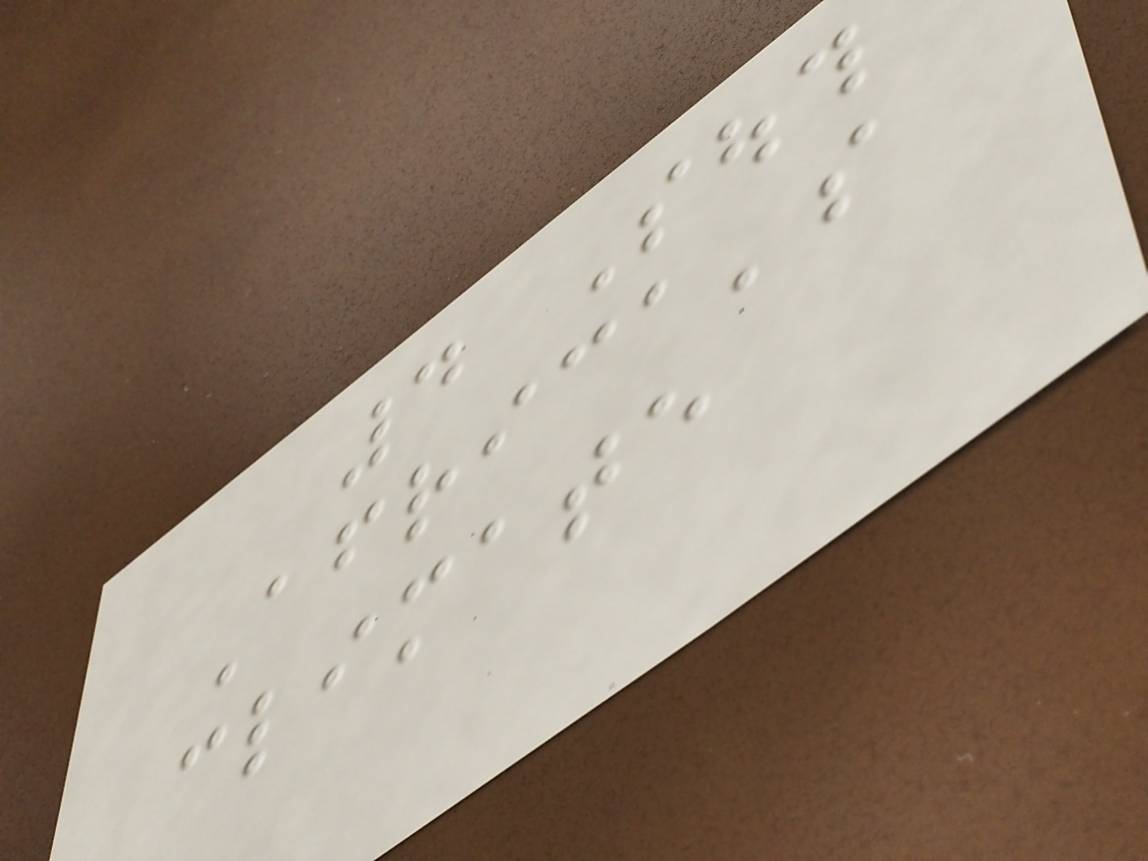4 South
Africa's
climate
